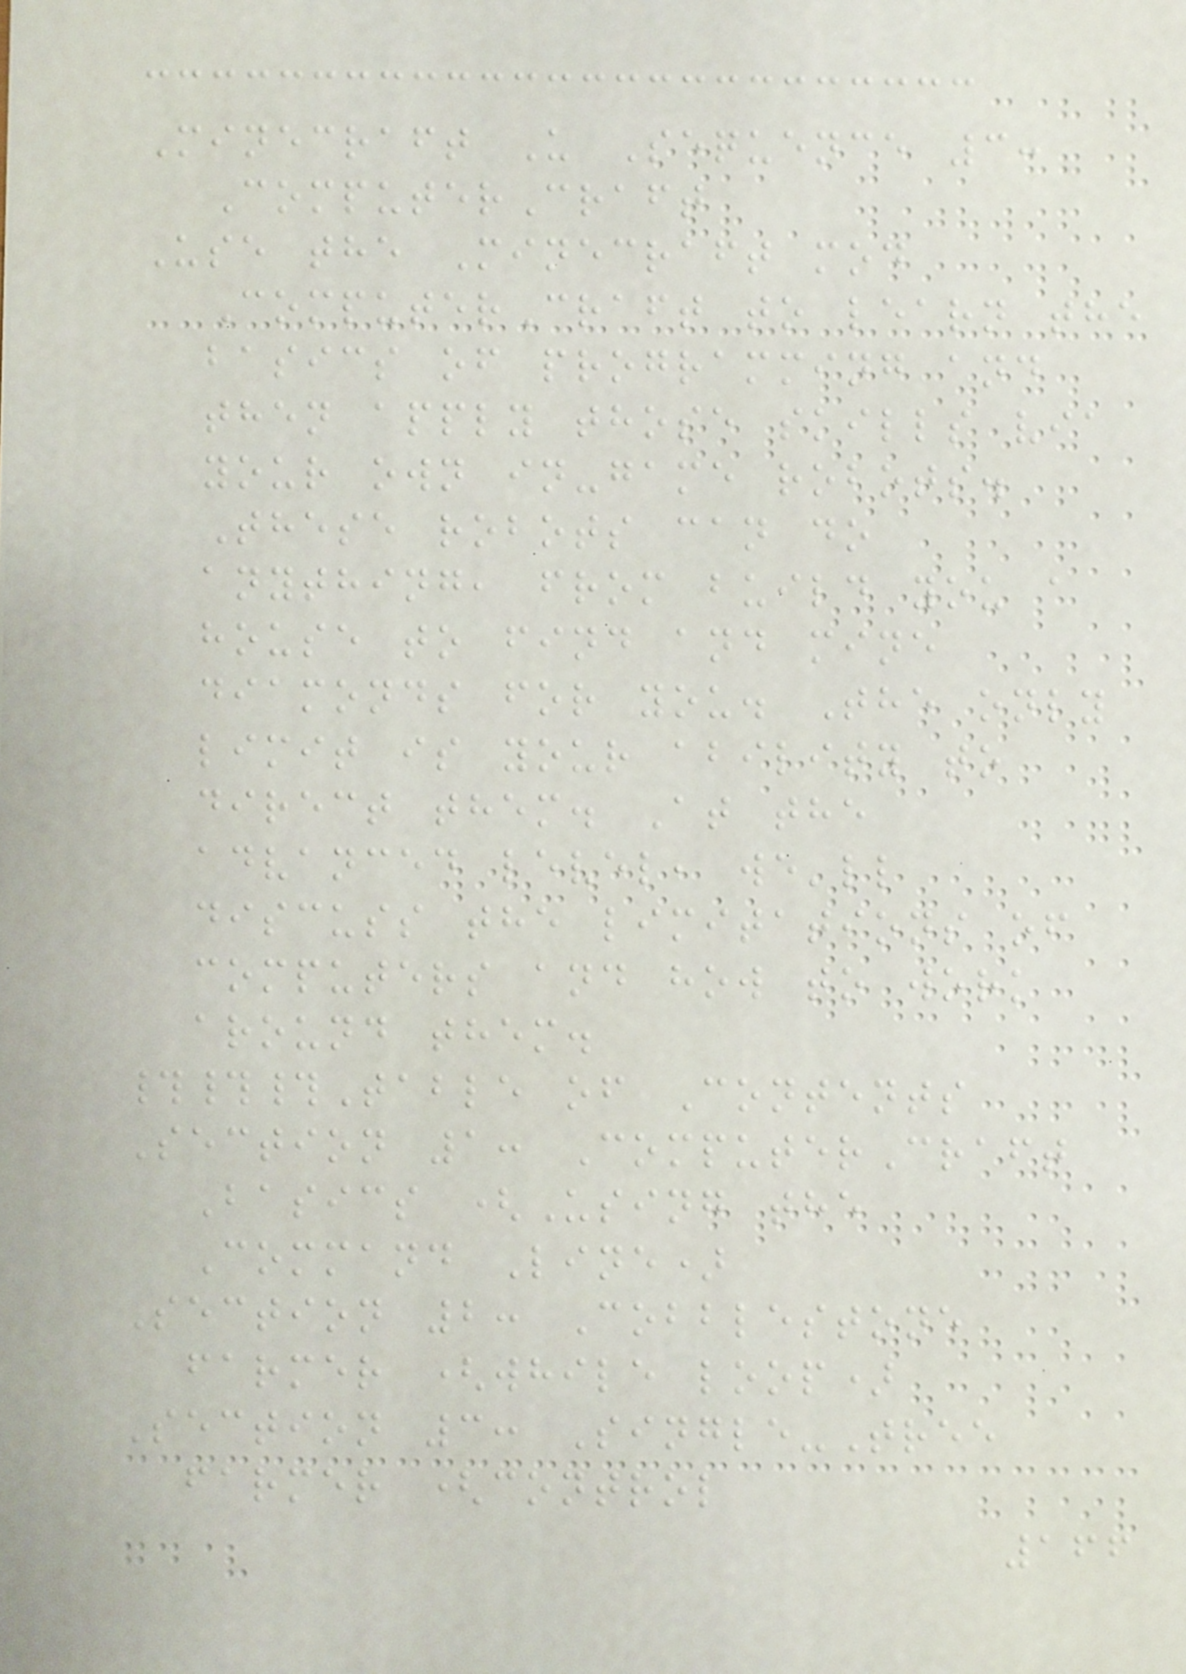Minecraft U Sequence 3:
ComputerCraft
Use the Minecraft mod
ComputerCraft to learn the
basics of programming and
then apply those skills via
your own in-game robots.
These robots can do
anything, from build you a
house to find and mine
diamonds for you. The only
limit is your ability to
direct them. At the
advanced level, we'll
discuss the limitations of
computers and how to work
around them.
###Table of Contents
Section 1: ComputerCraft
Basics (Using the
Command Line)
Section 2: Cobblestone
farmer (while loop)
Section 3: Single-Tree
farmer (control
166
